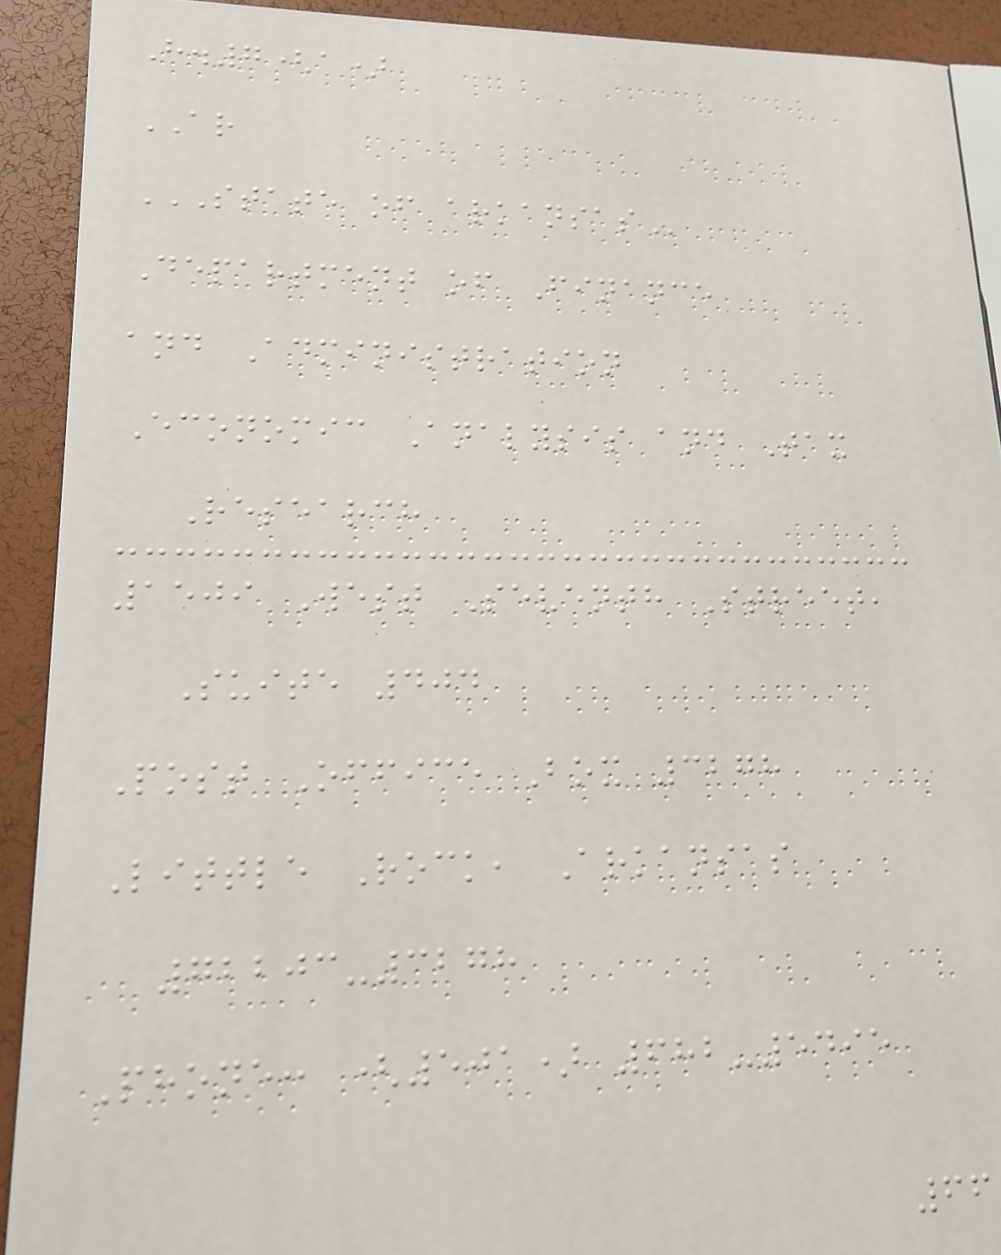H.7(a)
AR
STATE OF ARKANSAS
Department of Finance
and Administration
Economic Analysis and Tax
Research
1509 West Seventh Street,
Suite 404
Post Office Box 3278
Little Rock, Arkansas
72203-3278
Phone: (501) 682-5495
66
